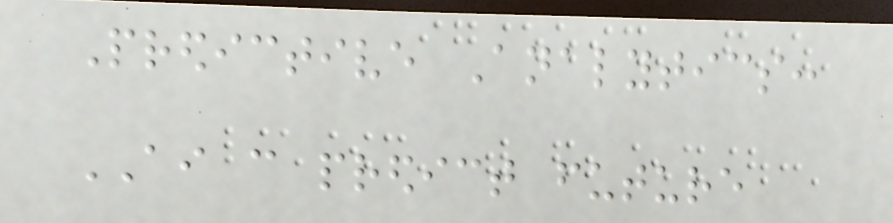Predictive Analytics:
AI can predict future
